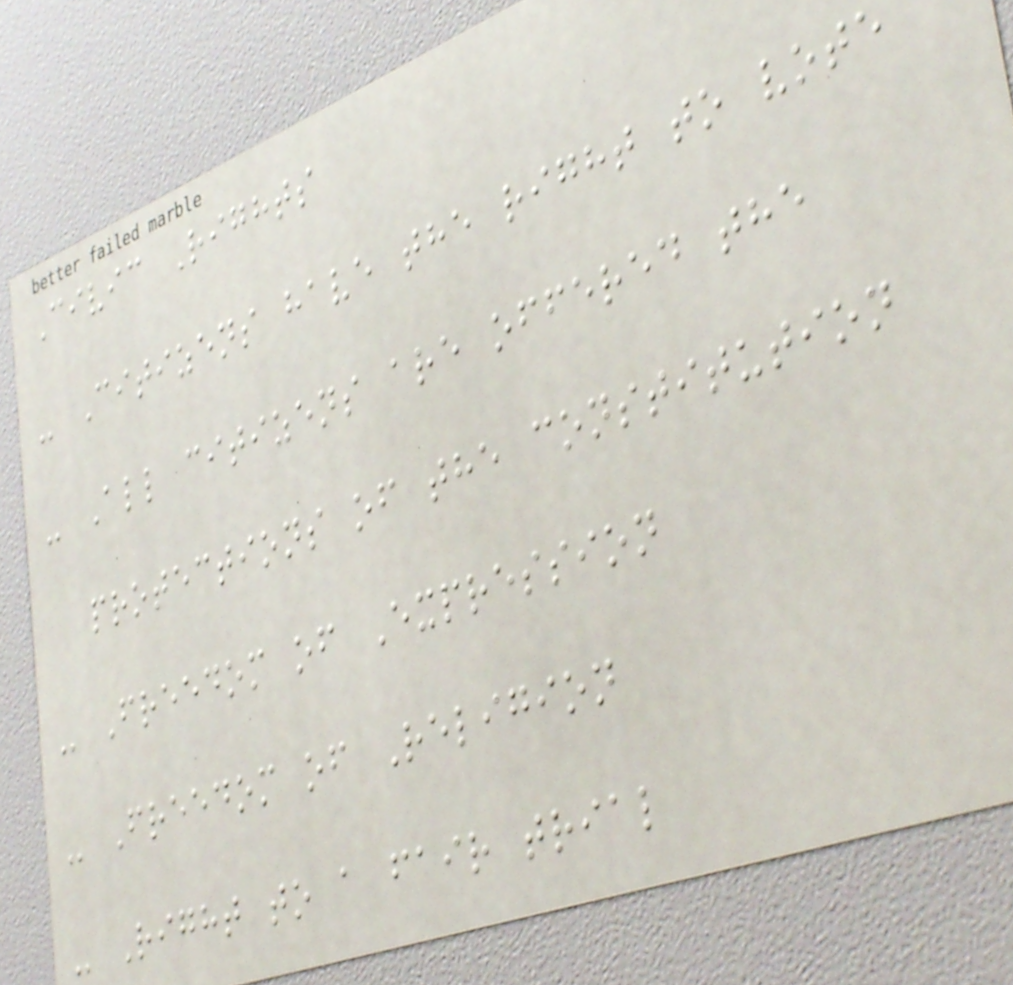Civic Rights
- Citizens have the right to vote
- All citizens are offered the
protections of the constitution
- Freedom of Expression
- Freedom of Religion
- Right to a fair trial
